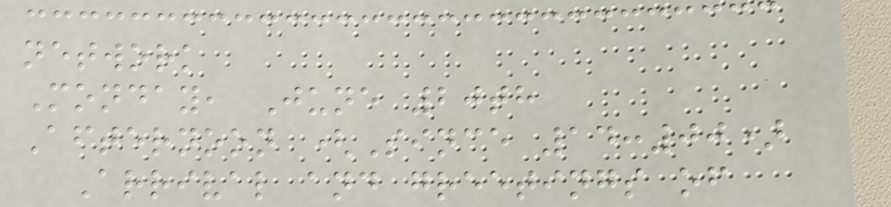network
Monday, June 20th
Afternoon (Since 14:00)
Arrival and greetings of
